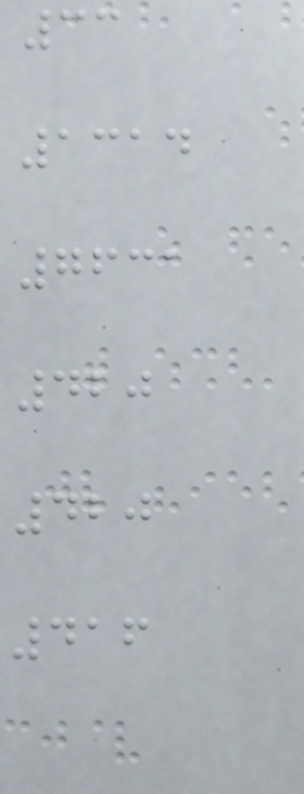33
1314
7631
420
420
416
